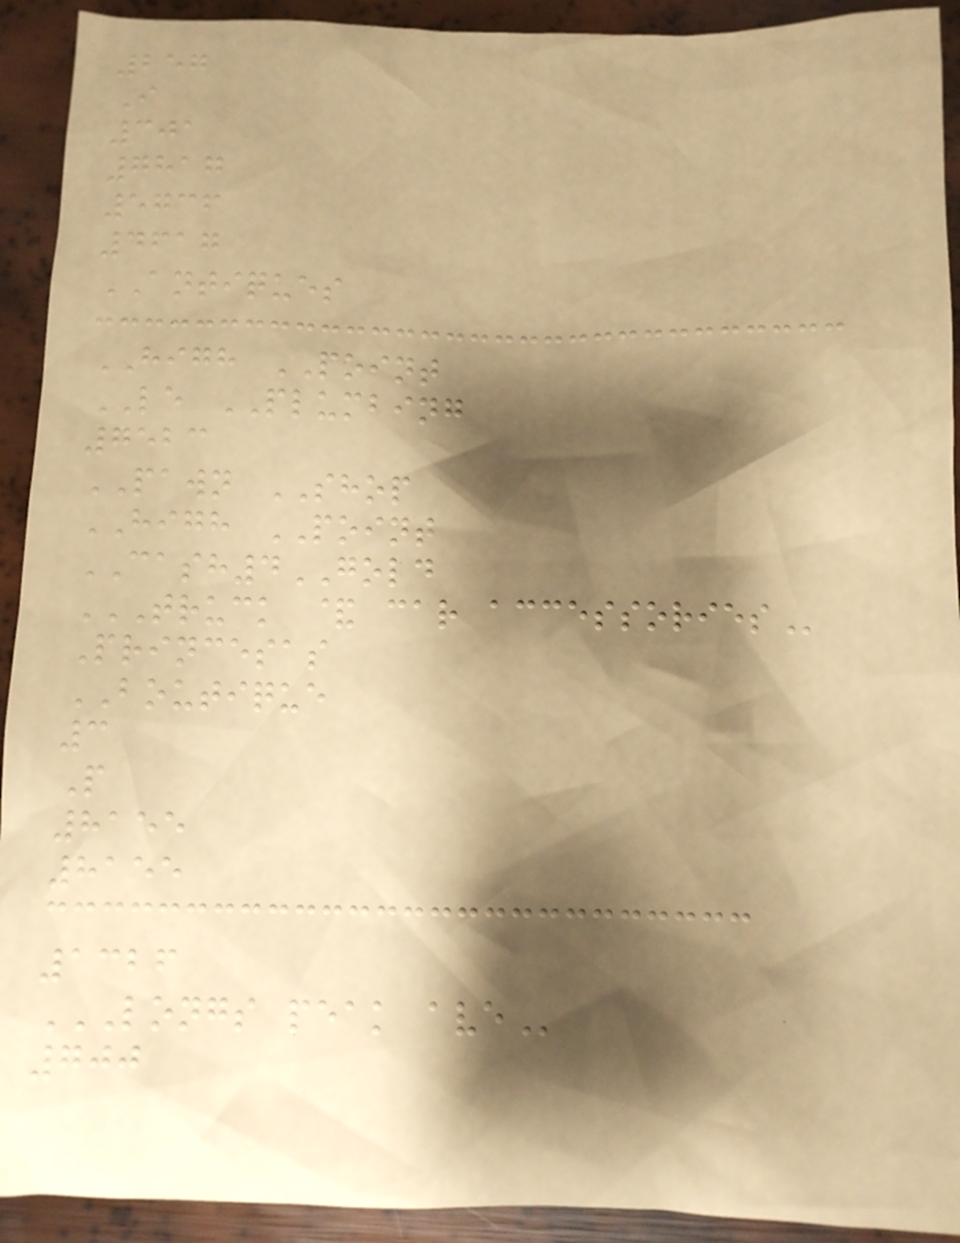257
I
301
7817
5736
4617
ANTIQUES
HIGH POINT
LE PLUMBING
7523
PAWN SHOP
HIGH POINT
CASH4GOLD
TRUCK & CAR ACCESSORIES
Princesas
BOUTIQUE
3
P
8155
8155
1326
LONGS PEAK AVE
700
